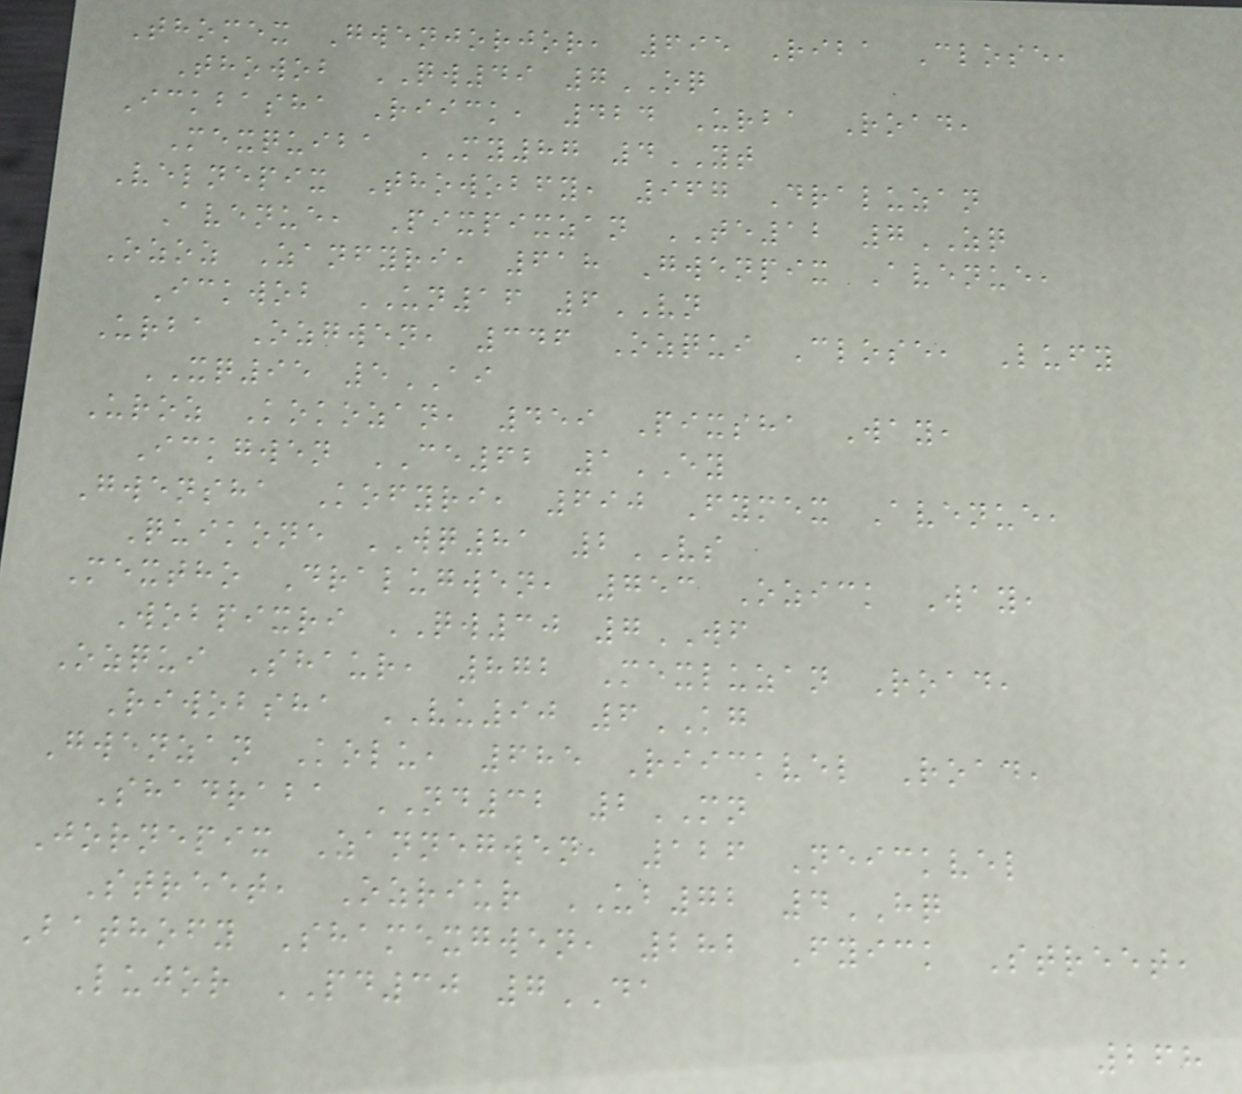Thomex Gwenjorjor, 695 Riba Close,
Thowob QW49 7OQ
Ickbasha Riick, 424 Urba Road,
Mexquiba MY87 4YT
Velnepix Thowobfy, 967 Draluzan
Avenue, Pixpixzan TE12 7ZQ
Ozoz Zanfyri, 618 Gwenpix Avenue,
Ickwob UN16 6VN
Urba Ozgwen, 346 Ozqui Close, Lufy
XQ95 5AI
Uroz Kokozan, 459 Pixsha Way,
Ickgwen CE62 1EY
Gwensha Kofyri, 690 Fymex Avenue,
Quikone WQ81 2VS
Mextho Dralugwen, 753 Ozick Way,
Wobpixri QW30 7WF
Ozqui Shaur, 872 Mexluzan Road,
Riwobsha VU90 6KG
Gwenzan Kolu, 685 Riickvel Road,
Shadraba ND32 2MN
Jornepix Zannegwen, 126 Neickvel
Street, Ozriur UB72 4HQ
Bathofy Shamexgwen, 282 Fyick Street,
Lujor PD30 7DA
268
